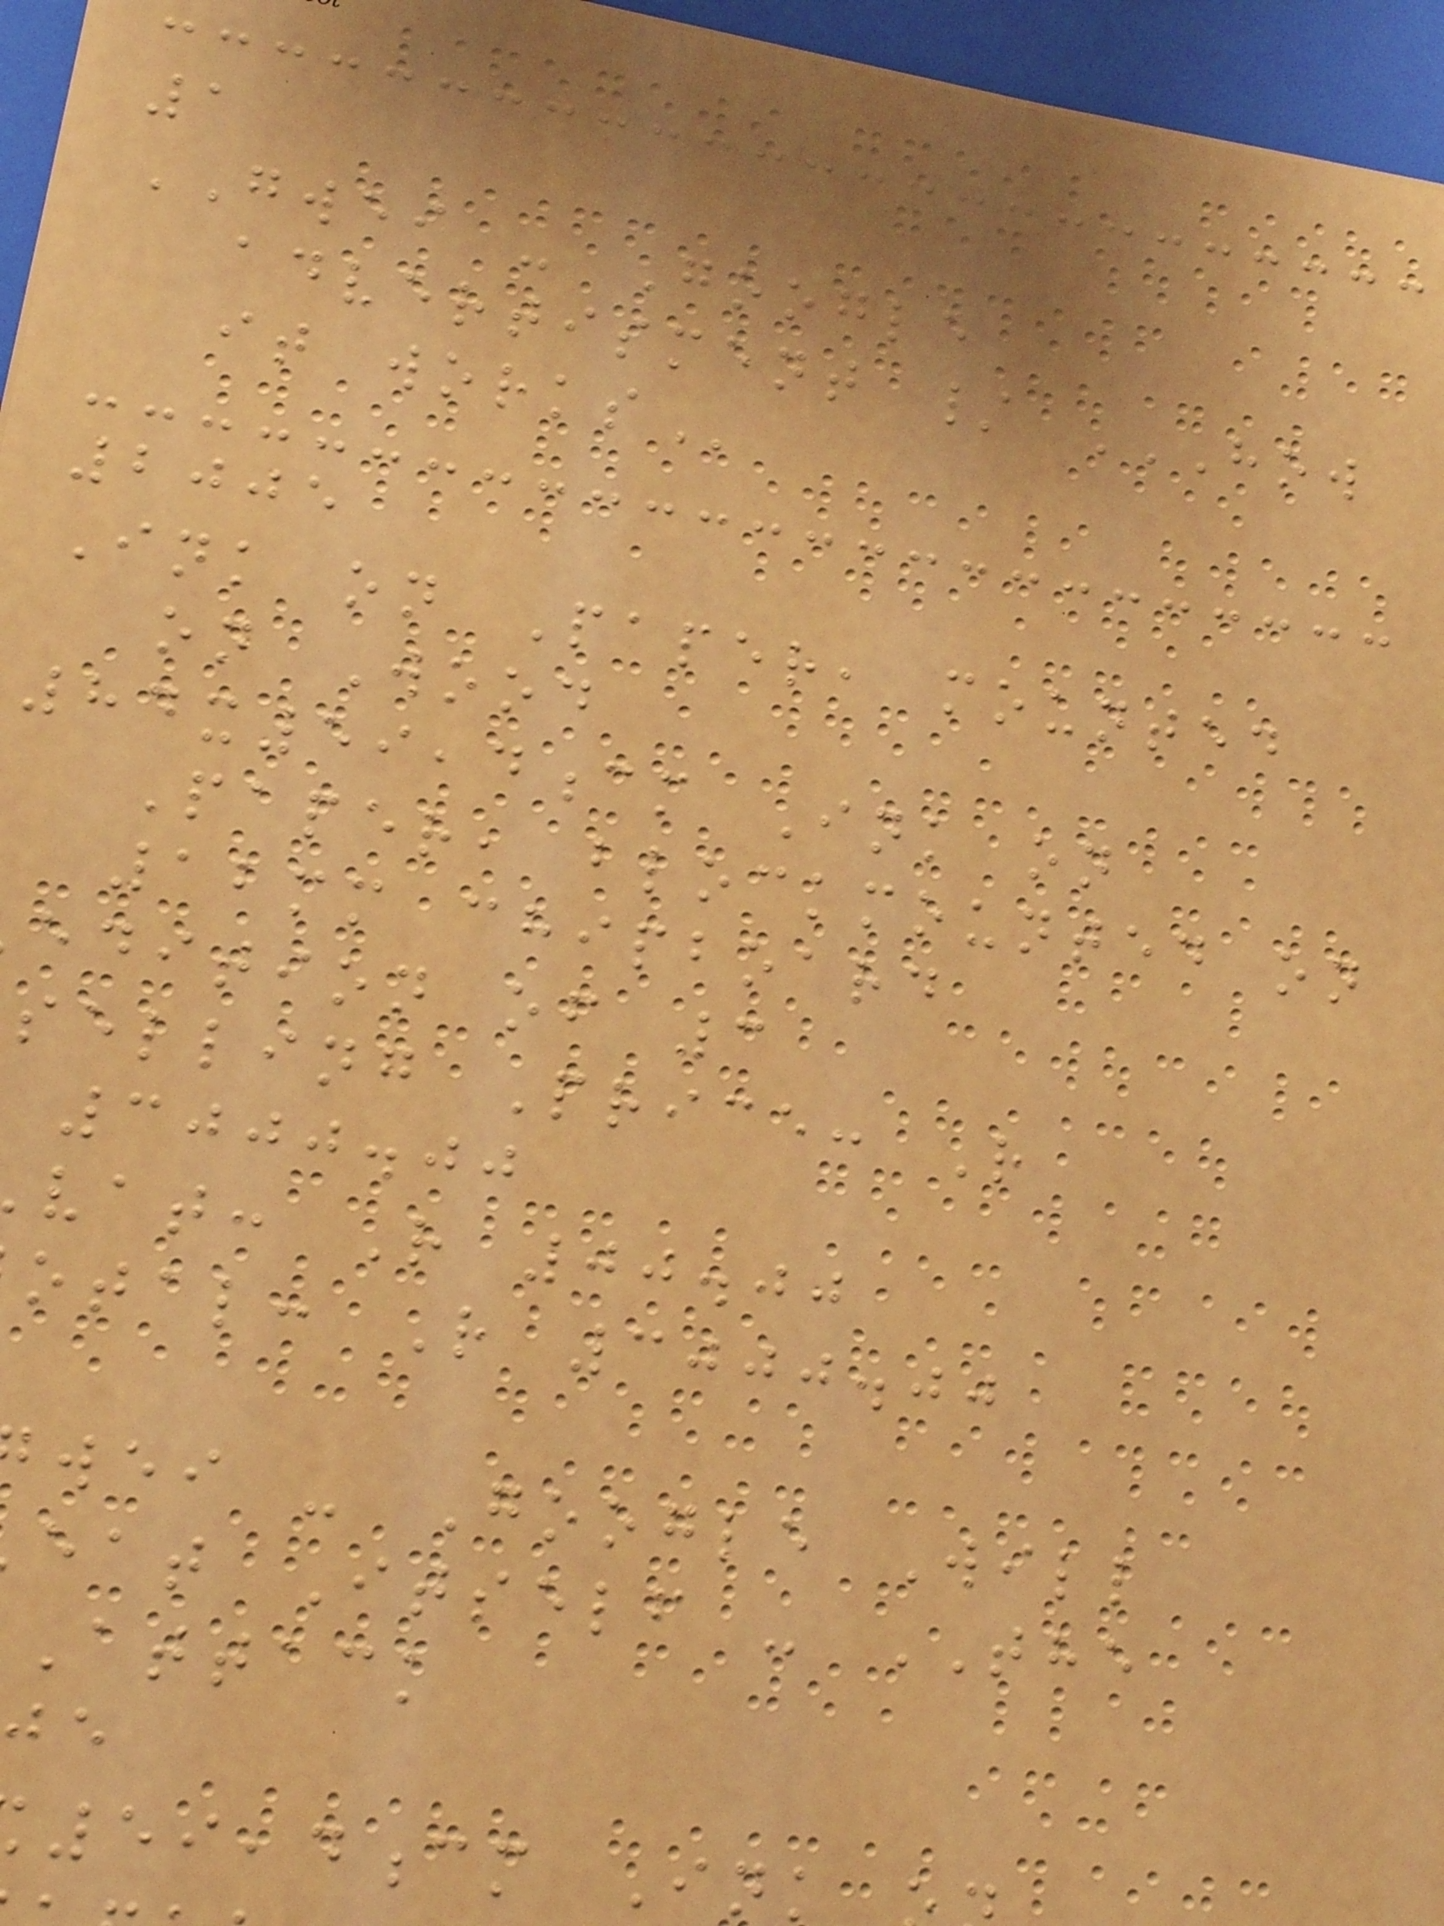1
GWEI - Google
advertisment / HOW
2005
Ink on Paper, mounted
on Wood
84x59,4cm Ink on
Paper, blockmounted on
12mm chipboard
edition of 3
selling Price: R
3000.00
vat: R 00.00
otal: R 3000.00
wei - Google Will
eat Itself - THE
attack
59,4cm Ink
